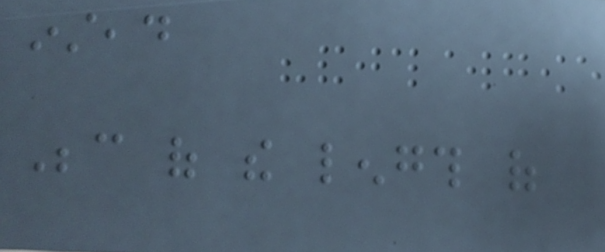instead
Because of the length of
